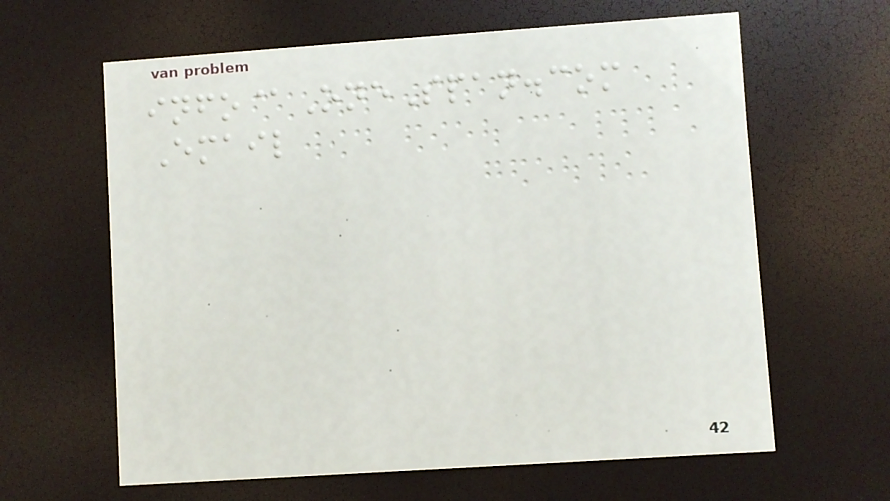info@OneSpan.com
Email
